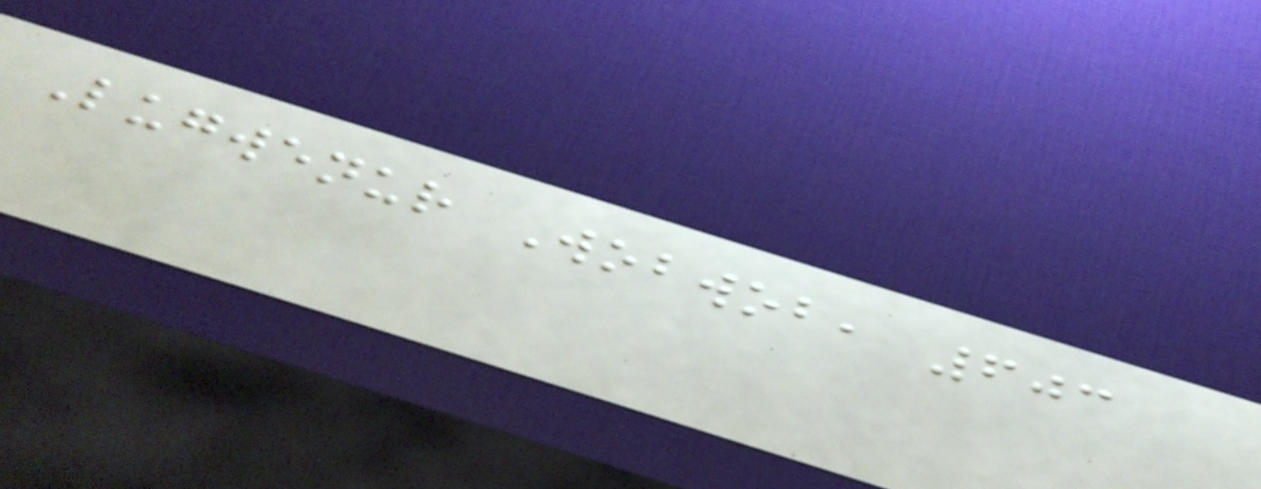Lugwenur Wobwob, 603
